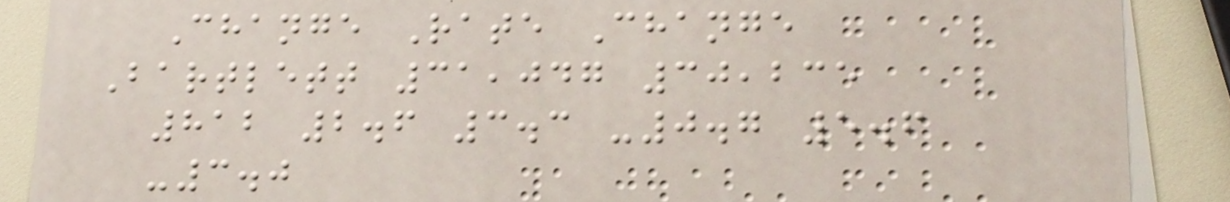Change Rate Change
Bartlett 31,047 30,235
812 2.6 3.3 -0.7 5.6
-3.0
